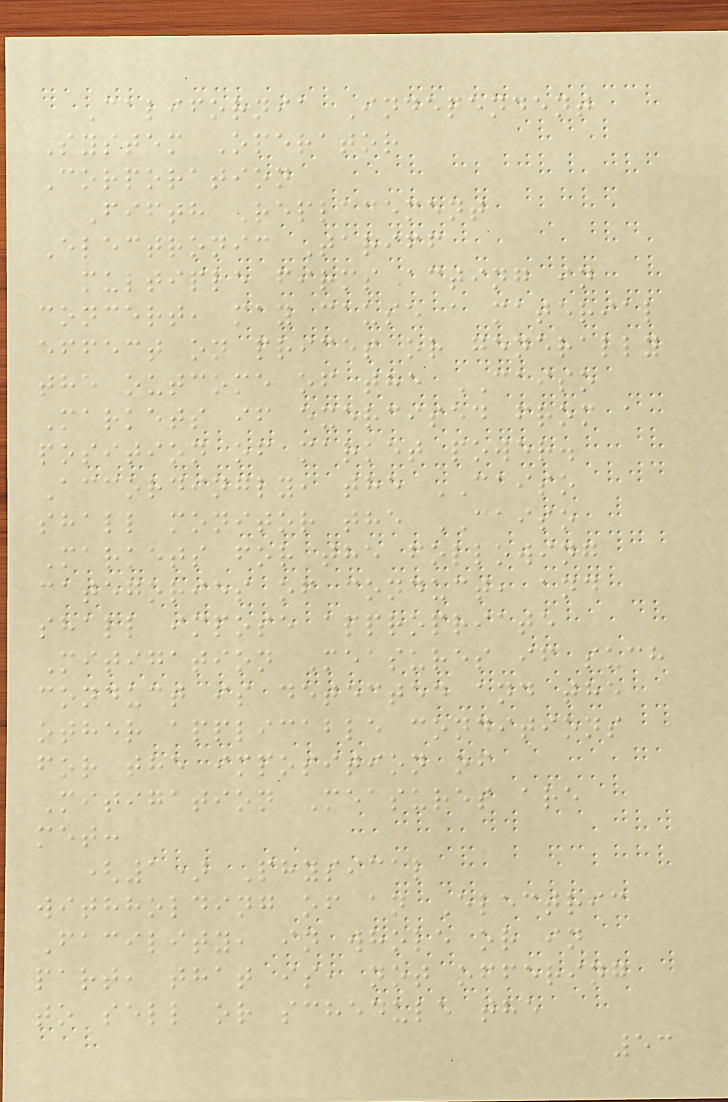California Independent
System Operator
Corporation
Fifth Replacement
Electronic Tariff
multiple firms acting in
concert, may cause a material
effect on prices or generally
the outcome of the CAISO
Markets if exercised from a
position of market power.
Accordingly, the CAISO
shall monitor the CAISO
Markets for the following
categories of conduct, and
shall impose appropriate
Mitigation Measures if such
conduct is detected and the
other applicable conditions
for the imposition of
Mitigation Measures are
met:
(1) Physical
withholding of an Electric
Facility, in whole or in
part, that is, not offering
to sell or schedule the
53
